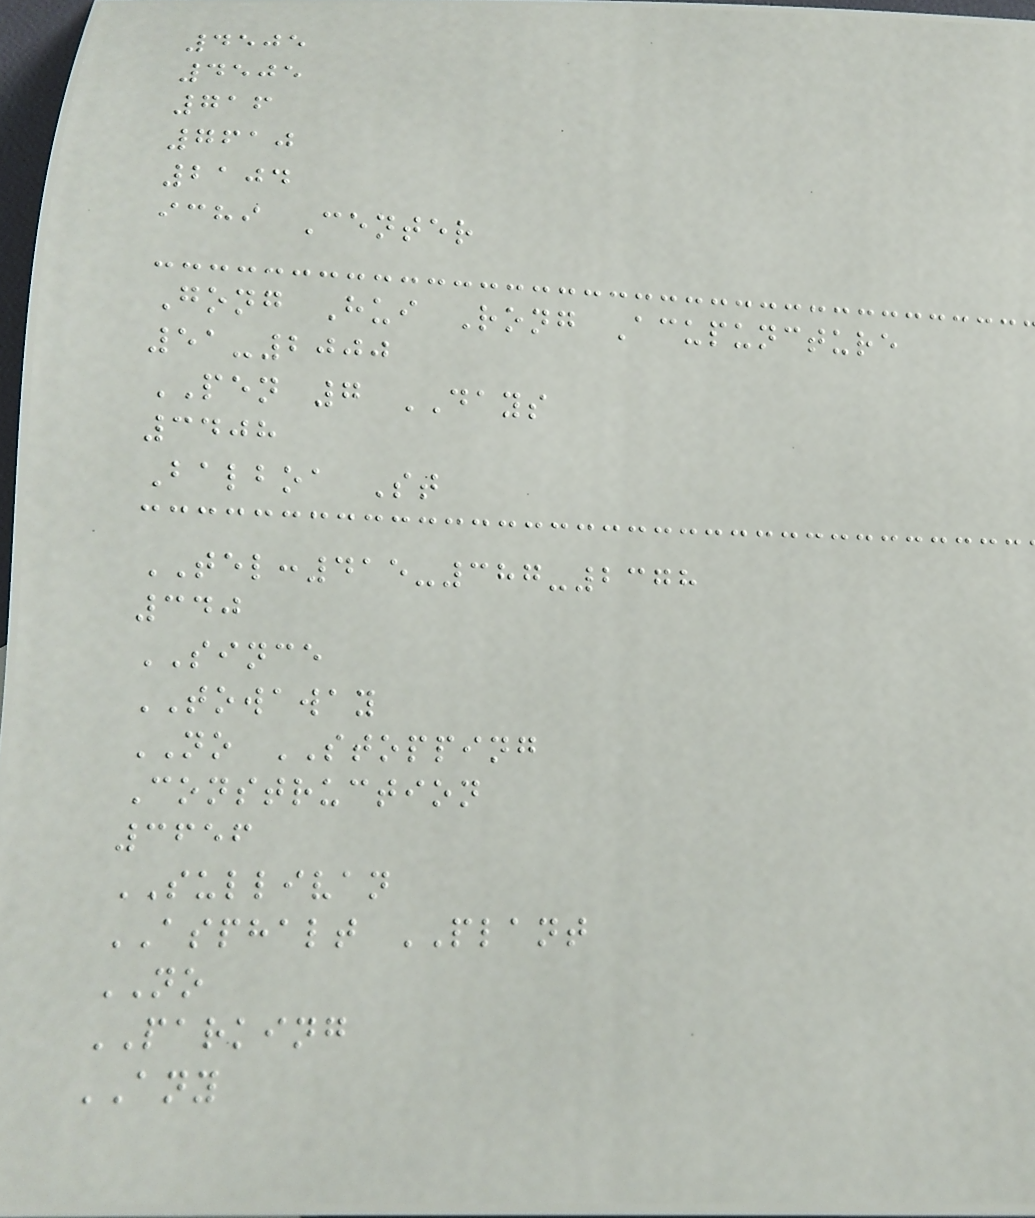4505
4505
716
7610
2104
ichi Center
Gong Hui Rong Acupuncture
51-2000
PEN 7 DAYS
3408
Balboa St
TEL:415-387-2378
340
SINCE
TOWAWAY
NO STOPPING
Construction
3656
SULLIVAN
ASPHALT PLANT
NO
PARKING
ANY
